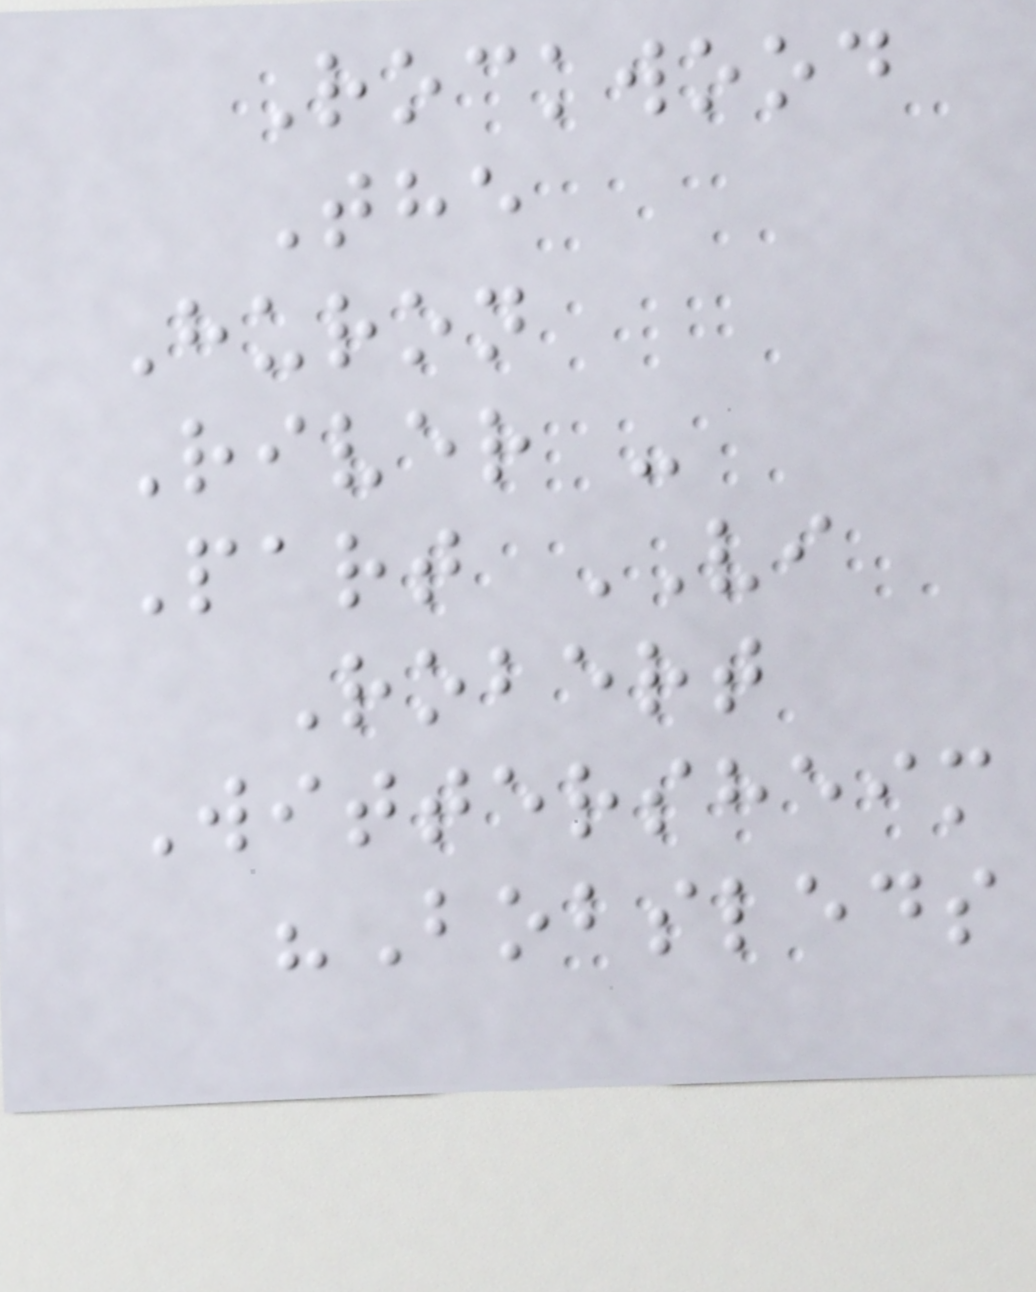Rockwood
The
Huron
River -
Part VI
Robert
Wittersheim
"Bobsleds
